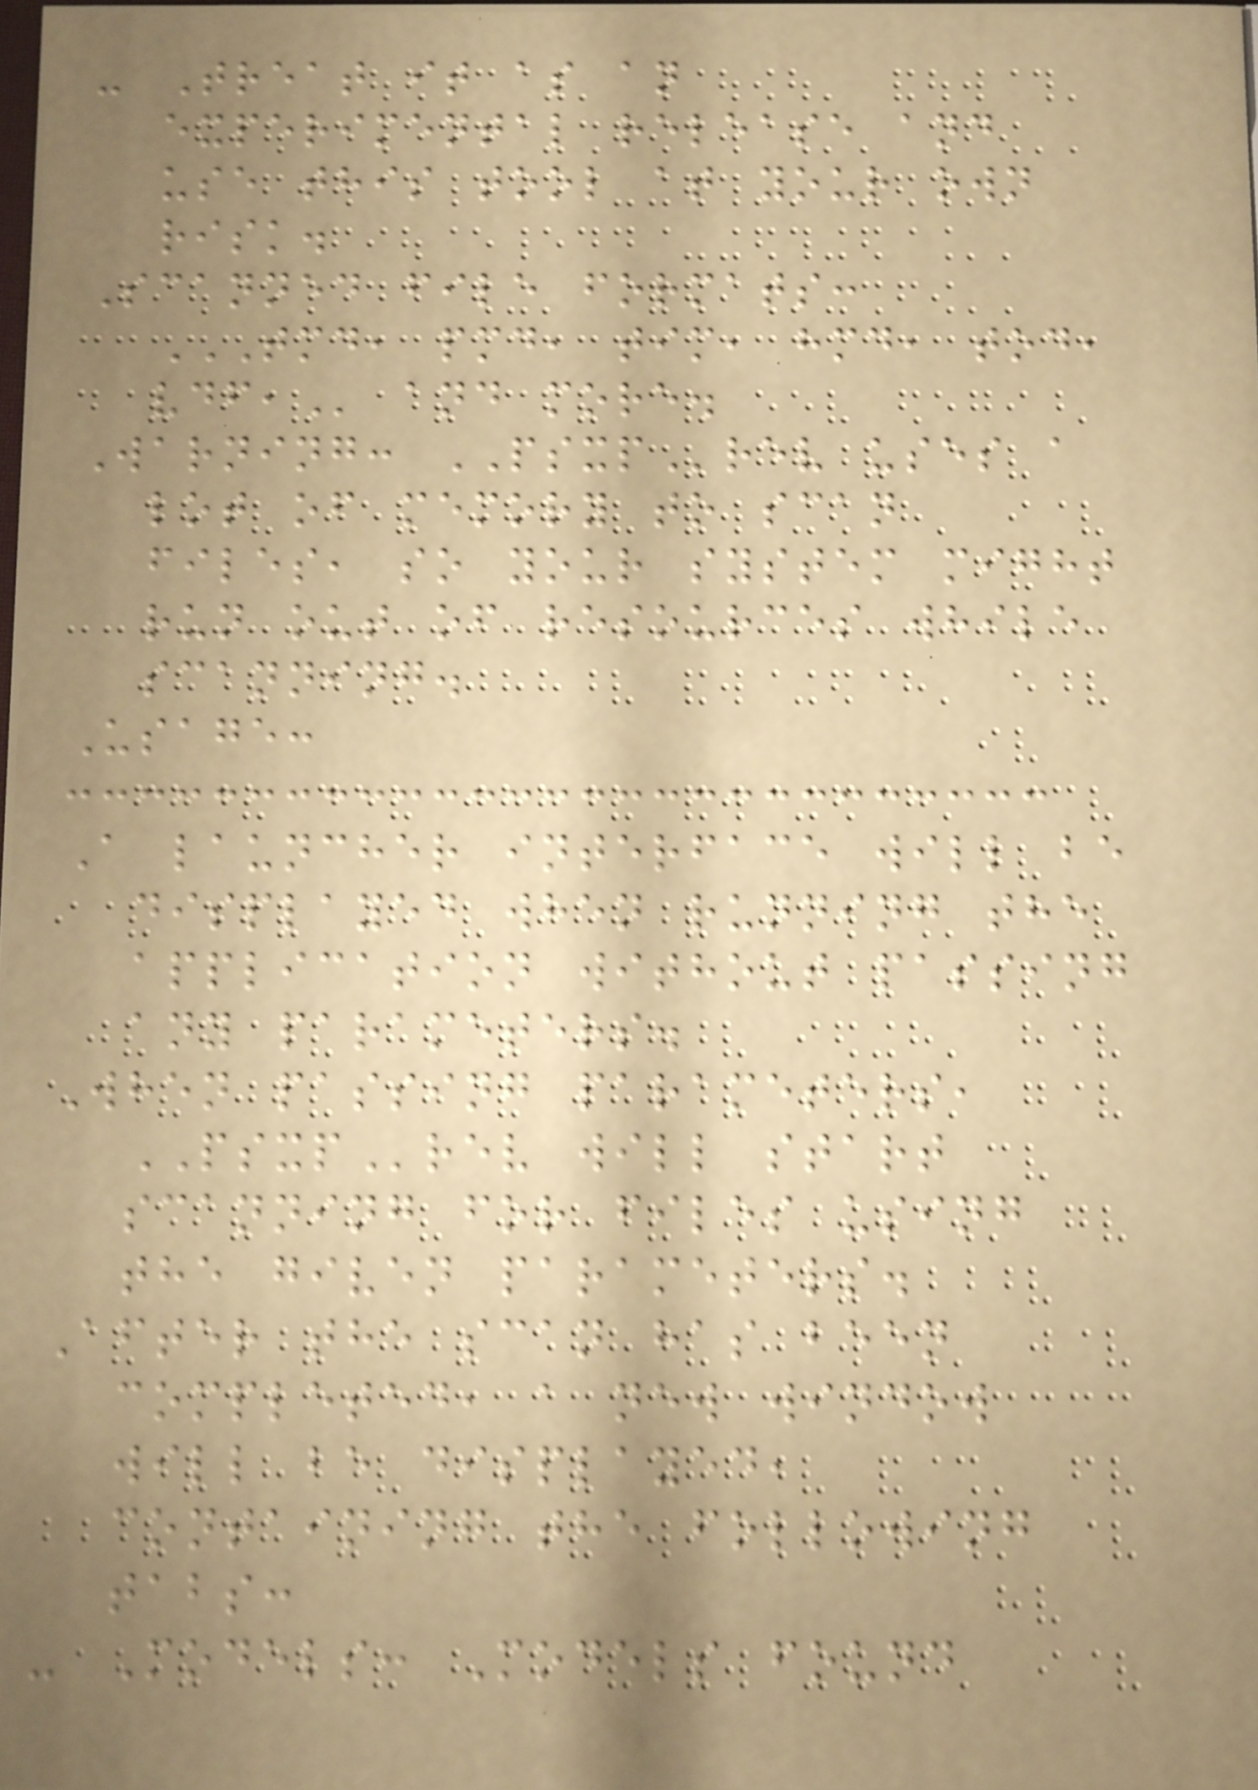- Treat it as an
experimental release and
use this tool at your own
risk.
Scanned file formats:
TMD, PMD, TIM, HMD, TOD,
VDF, and more.
Warning: PSXPrev uses a
lot of memory to scan
files, so your system might
run out of resources while
scanning.
Usage:
A launcher interface will be
displayed when running the
application without passing
any parameters.
When passing parameters,
PSXPrev will start
scanning for files using
the given parameters.
After the scan has been
completed, a new window
will be displayed,
containing the following
tabs:
- Models: Models found
